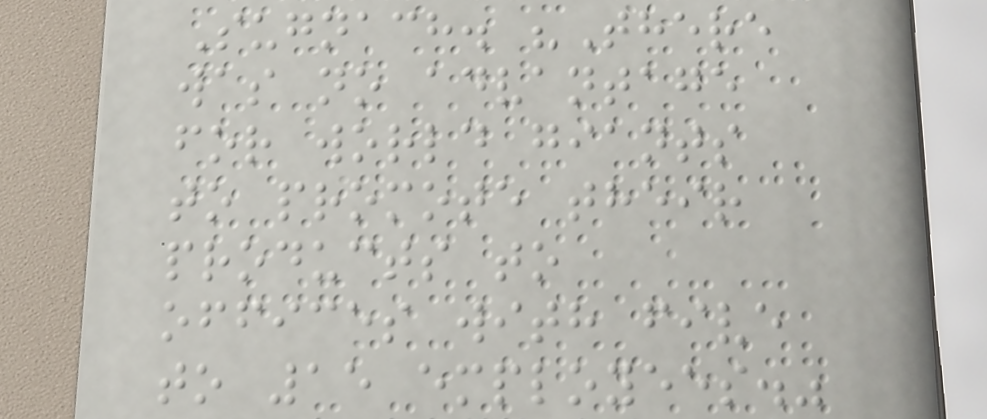Sugnach. "There
was no advantage
for world giants
to promote their
products to
offices with five
to 15 employees."
